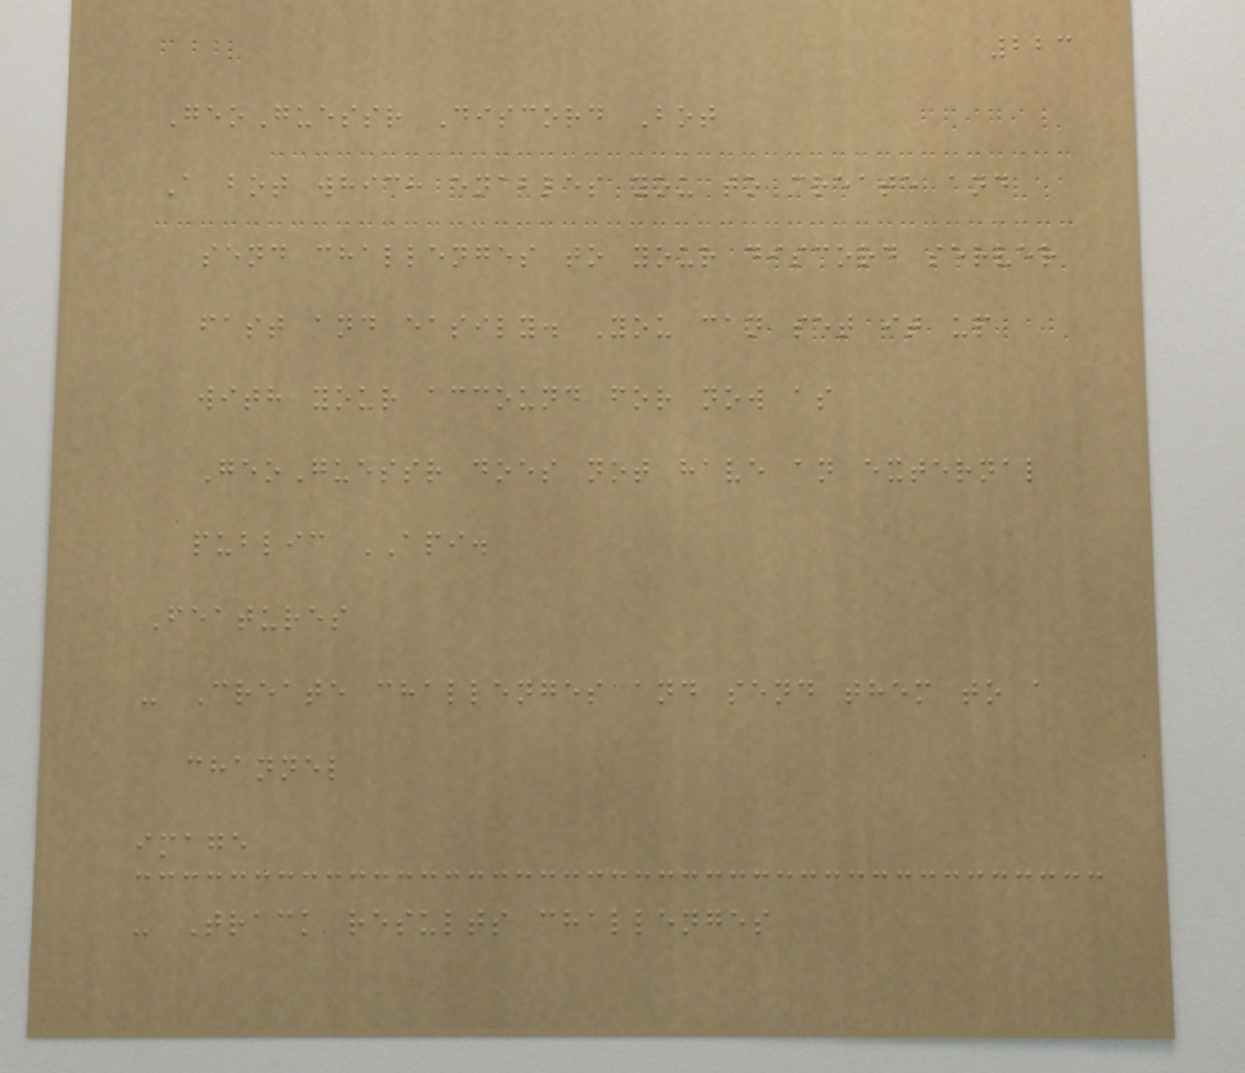223
GeoGuessr Discord Bot
A bot which enables you to create and
send challenges to your discord server
fast and easily. You can set it up
with your accound for now as
GeoGuessr does not have an external
public API.
Features
- Create challenges and send them to a
channel
image
- Track results challenges
